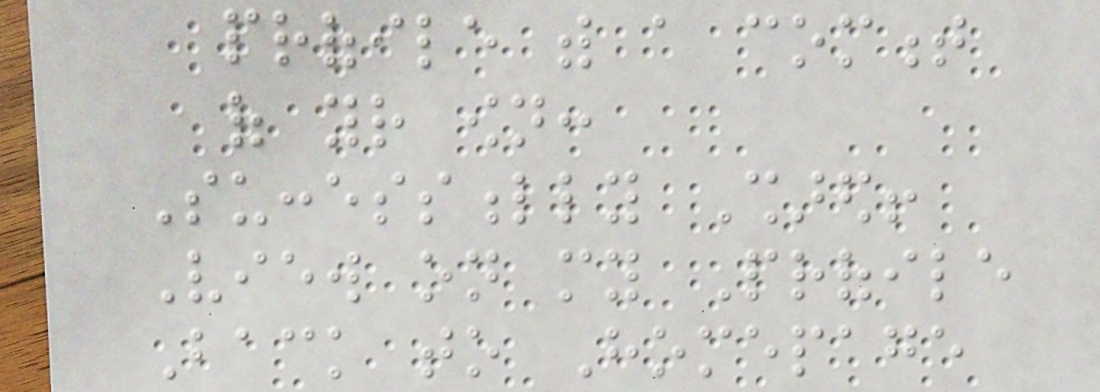profile with a comment
of your own:
Successfully Shared!
View on my Profile
Back to Homepage
